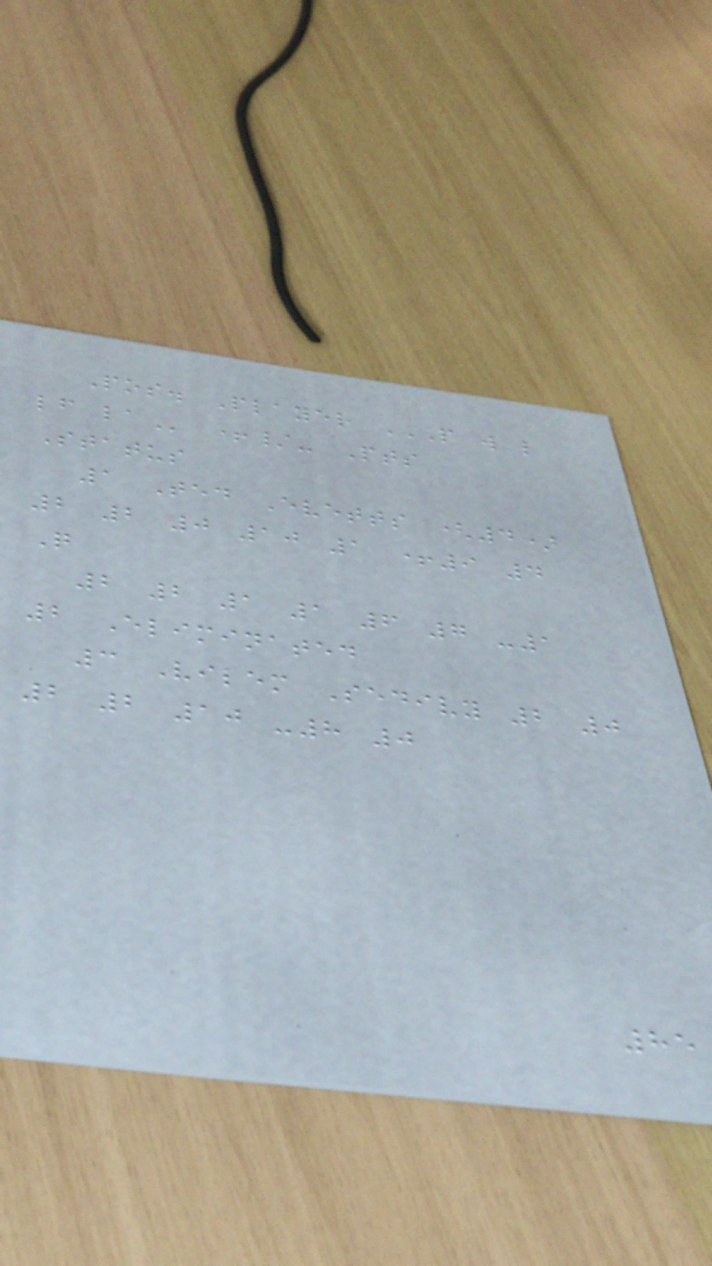Pos. Player P W L
LF LA +/- Pts
Status
1 Ted Evetts (4)
2 2 0 10 1 +9 4
Q
2 2 1 1 6 7 -1
2 Eliminated
3 Vilem Sedivy 2 0
2 2 10 -8 0
85
